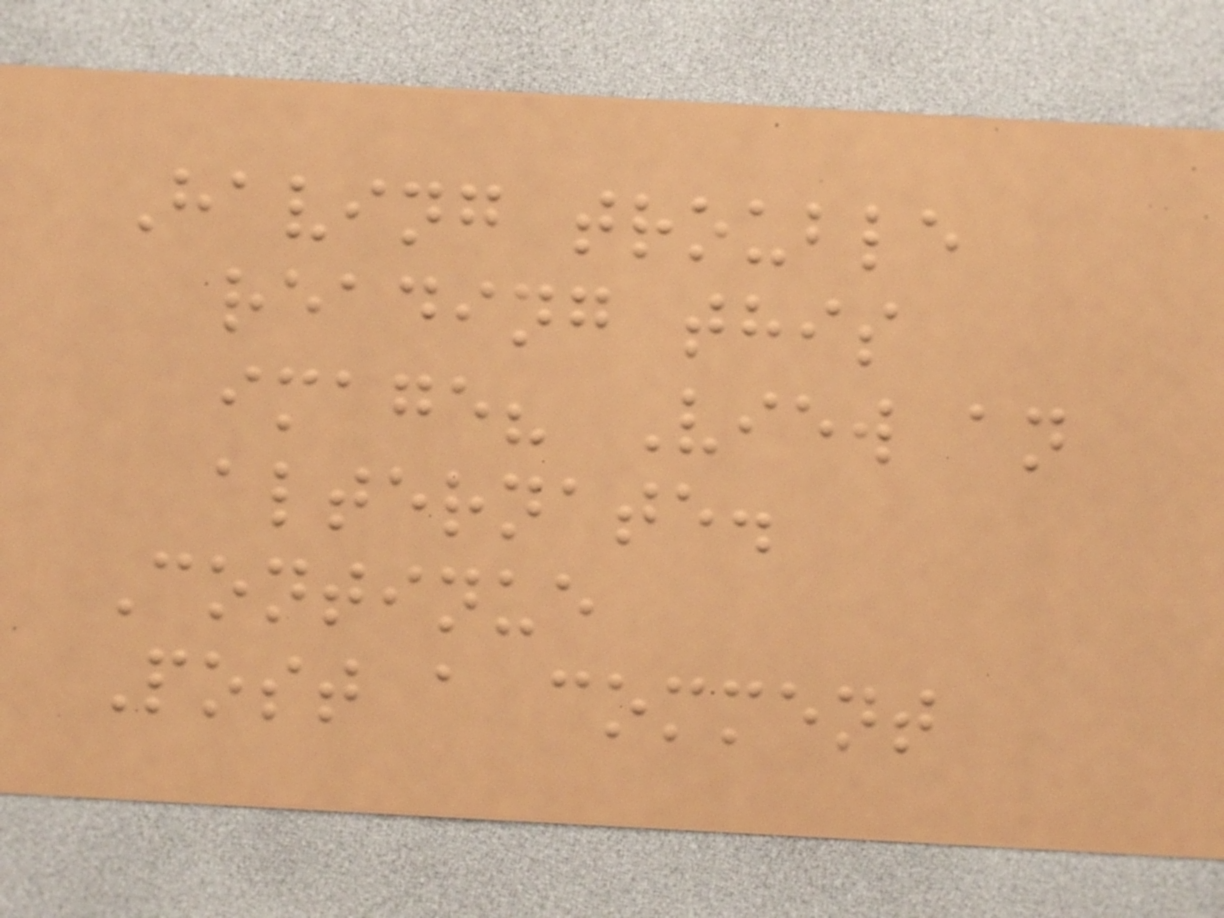Having trouble
reading this
image? View an
alternate.
Continue
Post a comment
